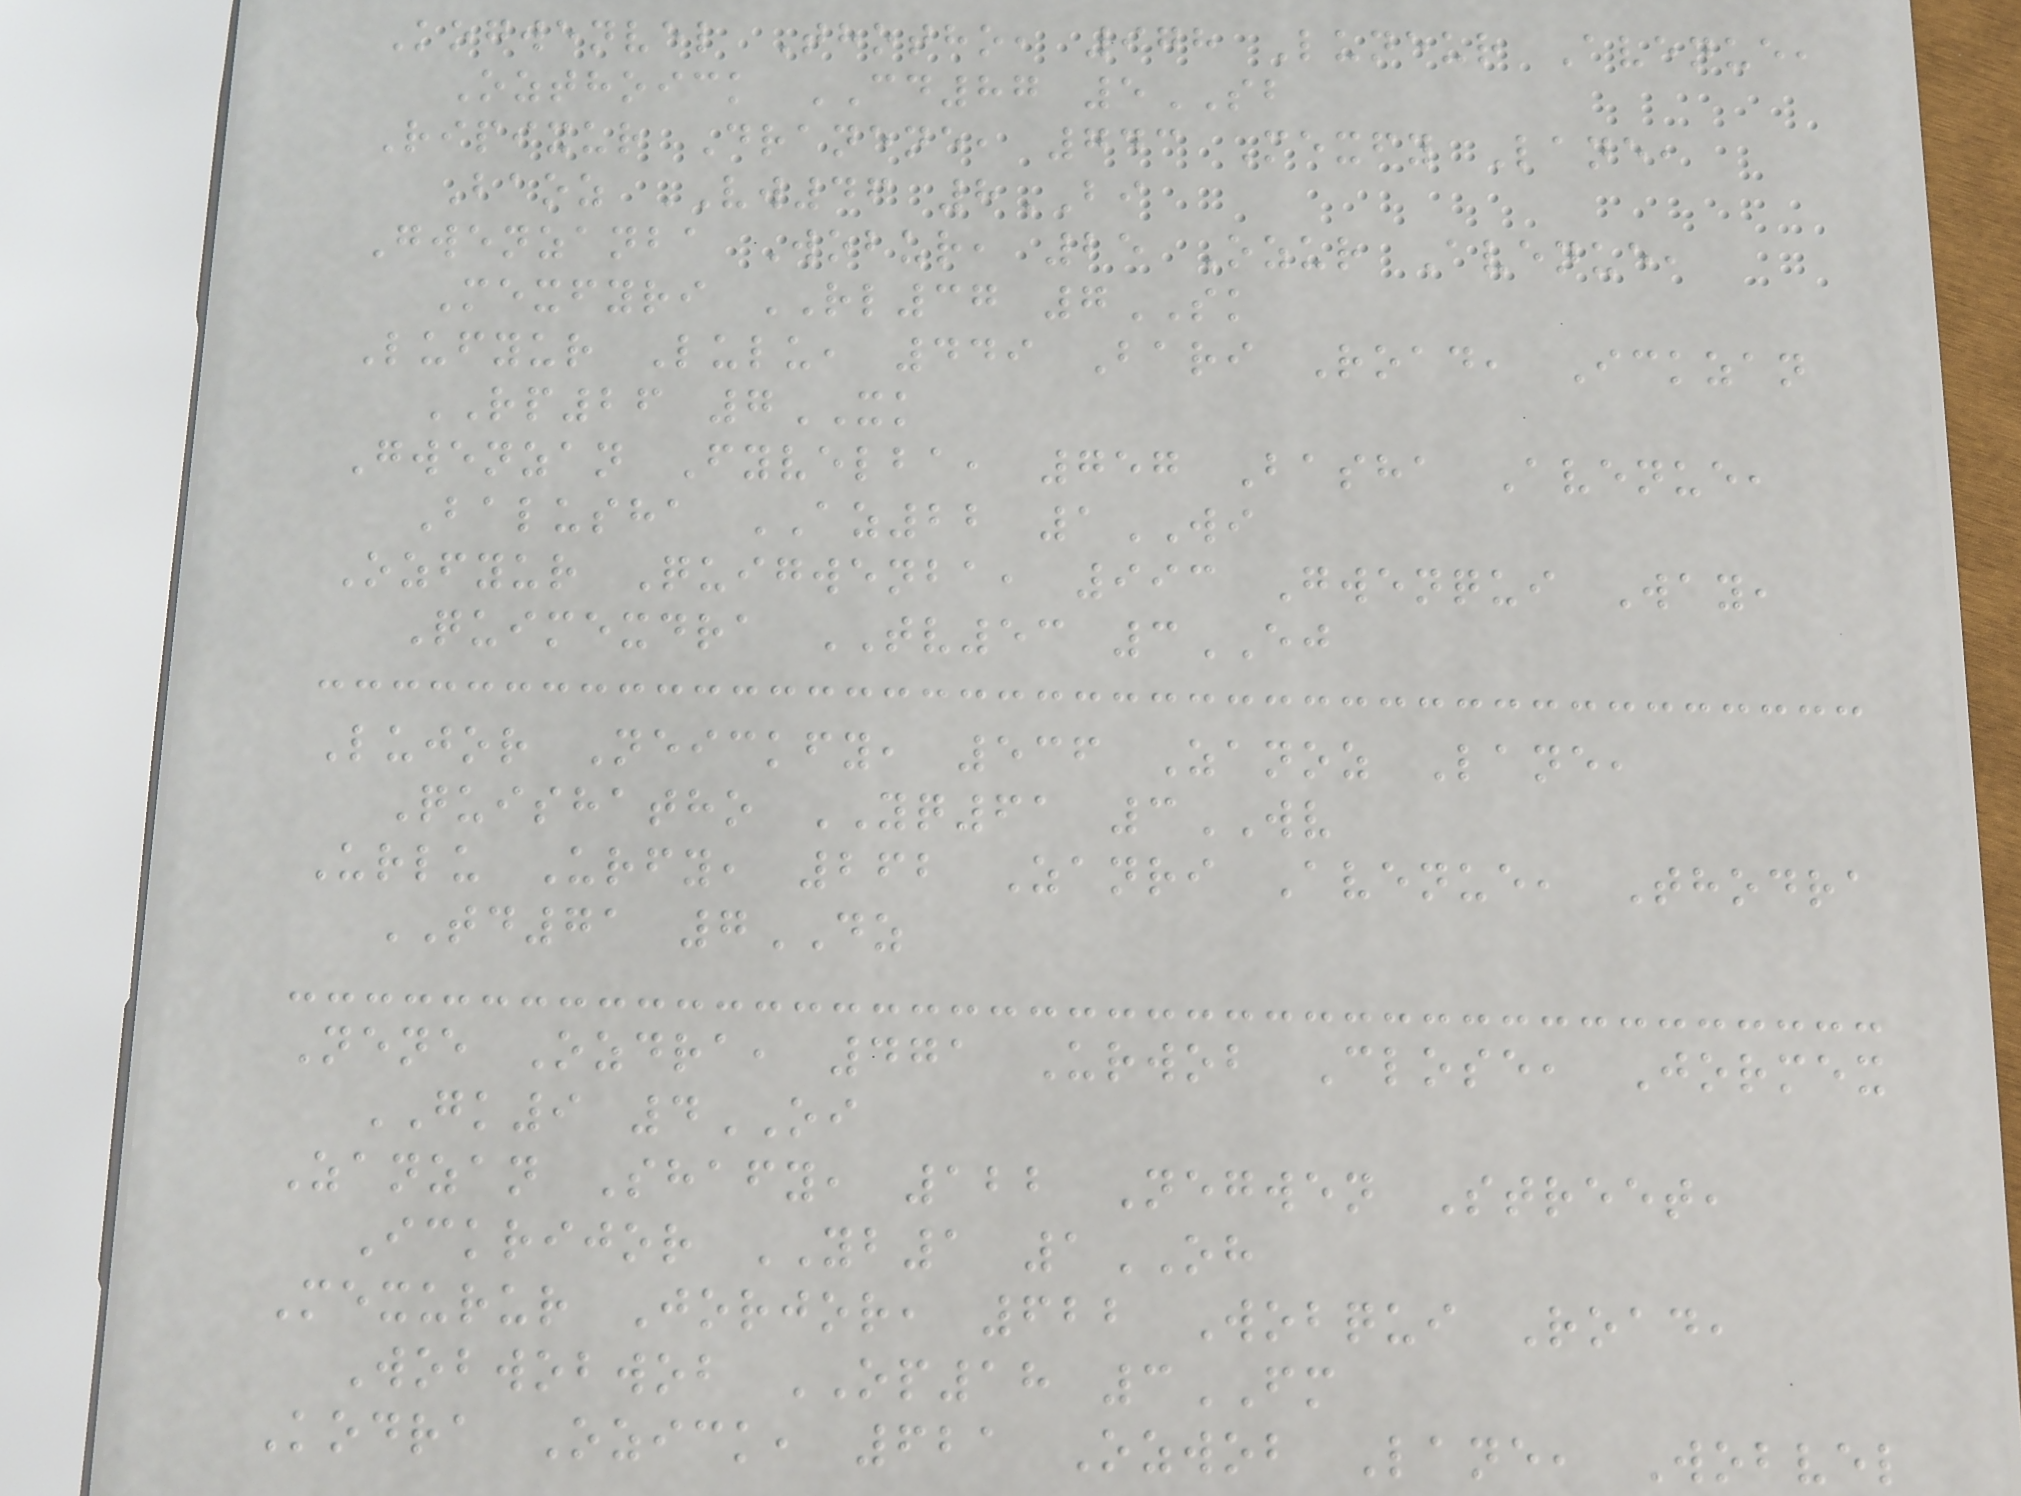Kogwenvel Thotho, 978 Luneur Avenue,
Ozthoick CD87 5SB
Ripixur Dranene, 743 Mexfy Lane,
Baoz VW46 8BI
Gwenzanba Wobur, 25 Ozur Avenue,
Mexfyri RL37 7SK
Lufyur Lulu, 449 Bari Road, Ickzan
RP26 7XK
Gwenzan Fyvelba, 757 Basha Avenue,
Balusha AZ22 1WI
Ozfyur Quigwenba, 993 Gwenqui Way,
Quimexdra TV53 3EJ
Lujor Neickfy, 536 Zanoz Lane,
Quishatho YQ61 3WV
Urlu Urfy, 262 Zanri Avenue, Thodra
TD71 7DZ
Nene Ozdra, 471 Urwob Close, Jormex
GK9 4OI
Zanzan Shafy, 122 Negwen Street,
Ickrijor YB1 1OH
Mexurur Jorjor, 622 Wobqui Road,
Wobwobwob OP18 3FM
Kodra Ozick, 621 Ozwob Lane, Wobvel
